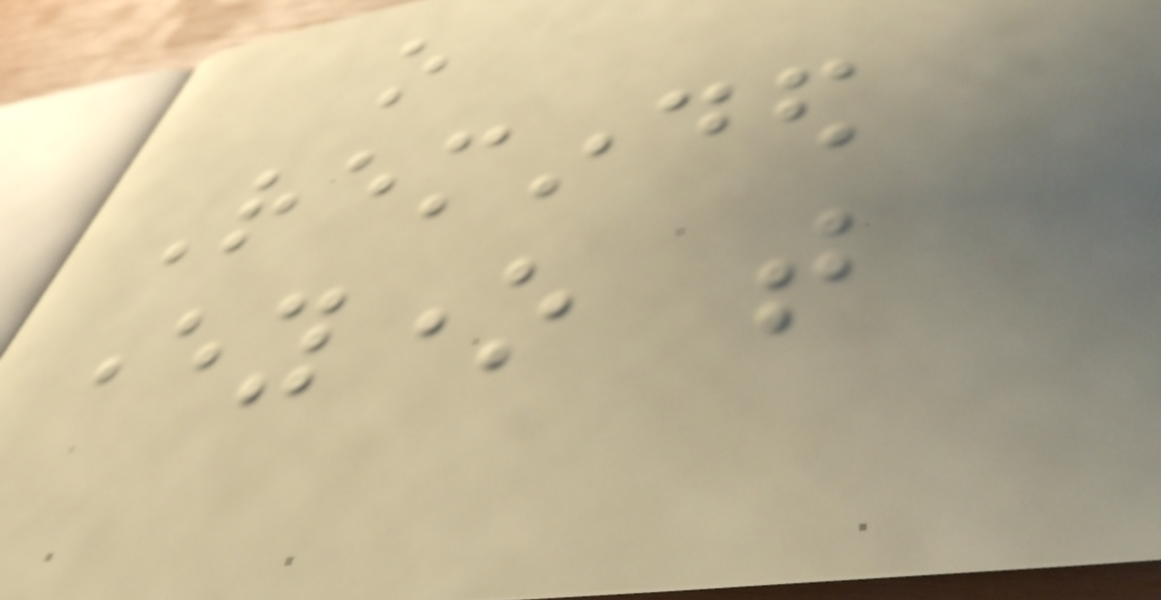o
Reminded
everyone that
